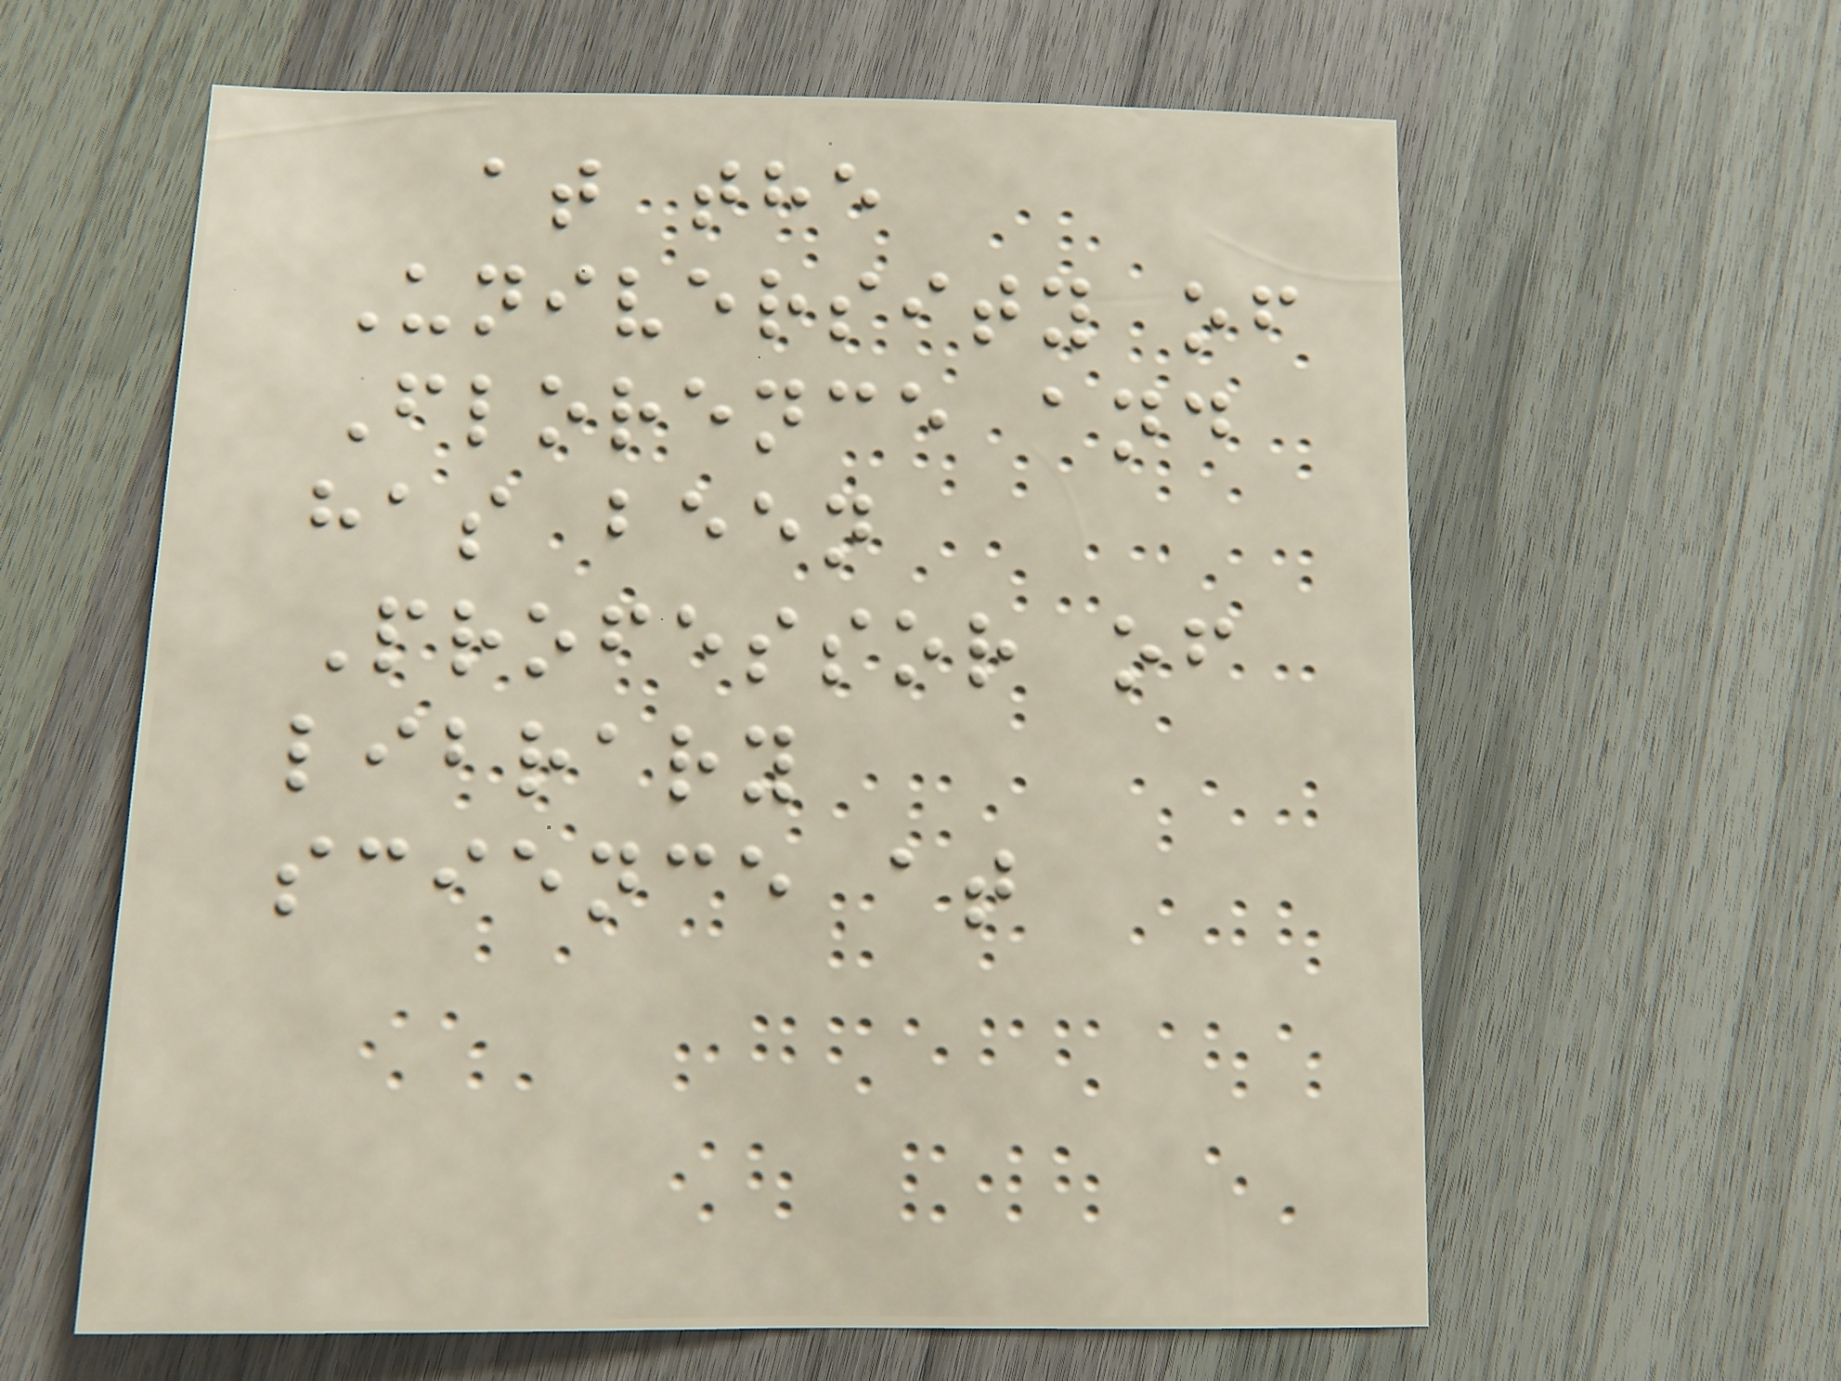at the
University of
Florence and
has been
Professor of
library
science at
